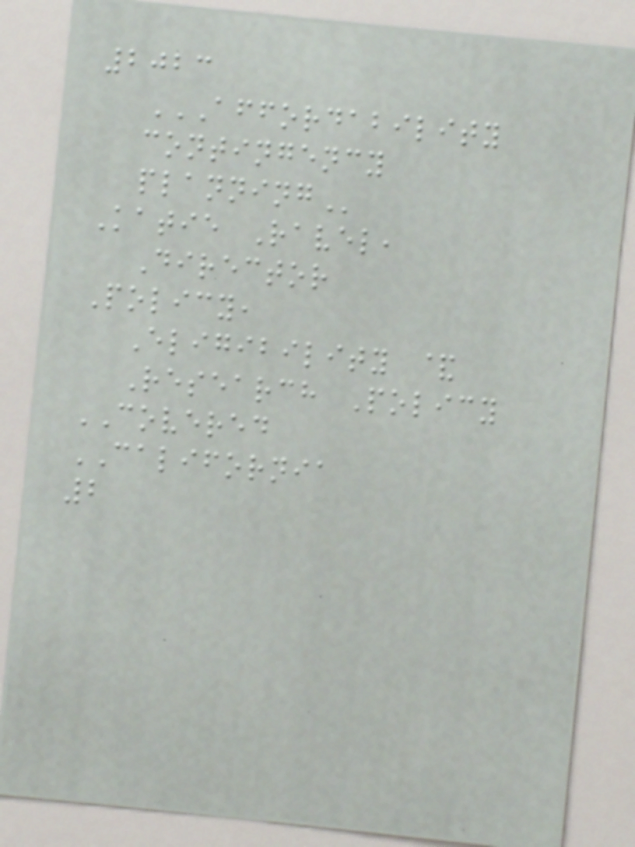2023
AFFORDABILITY
CONTINGENCY
PLANNING
Katie Ravel,
Director
Policy,
Eligibility &
Research Policy
COVERED
CALIFORNIA
2
